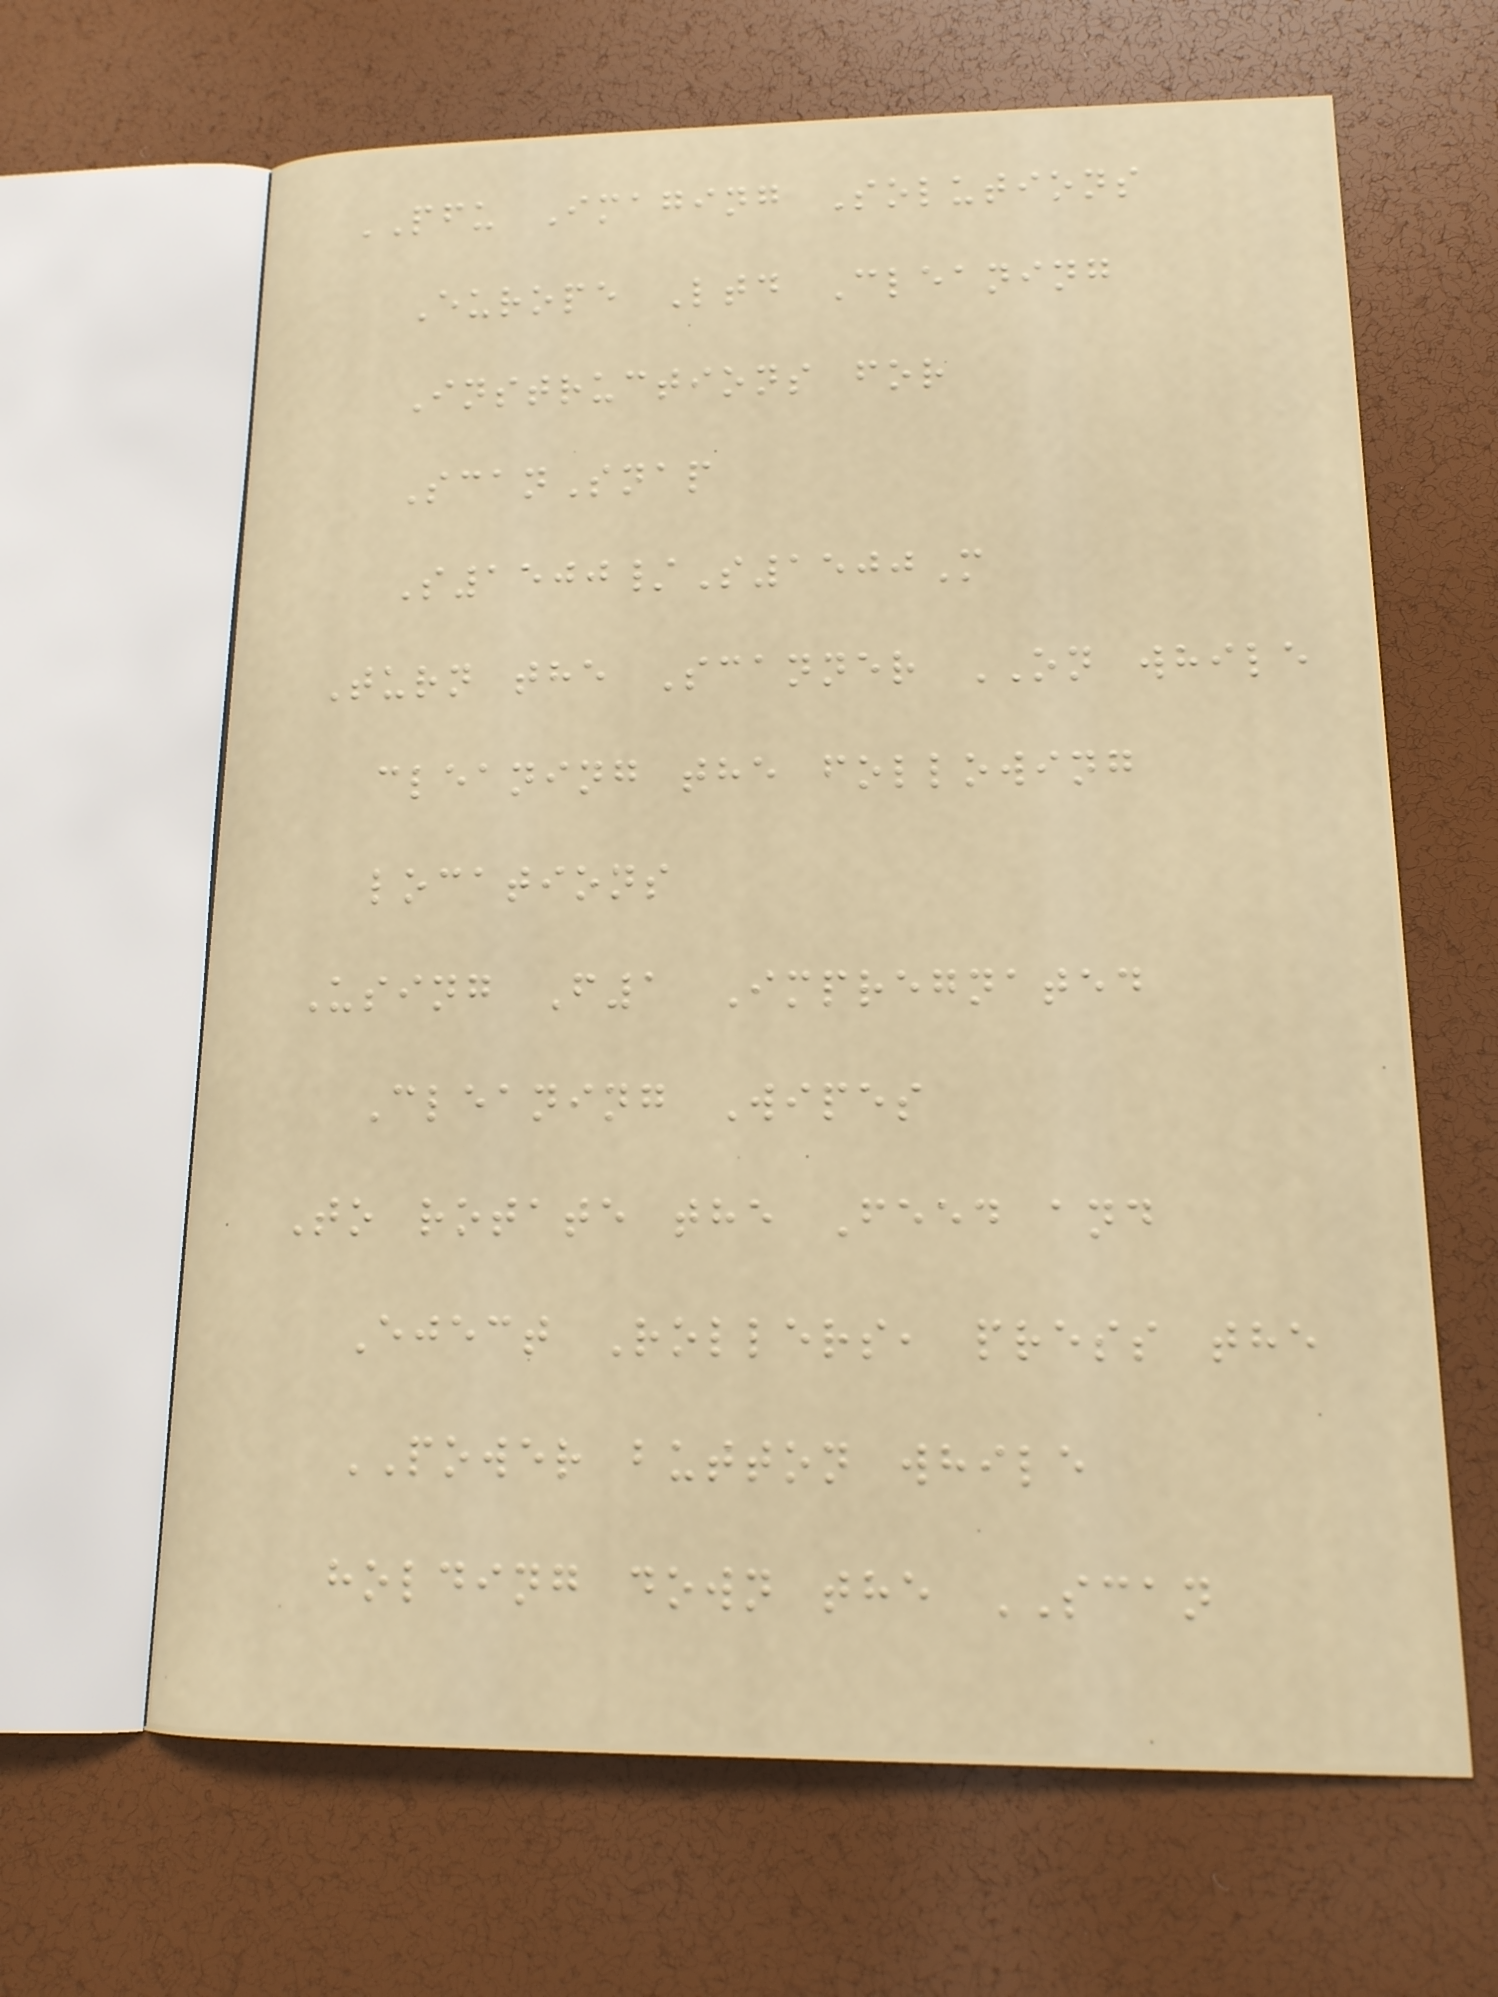PFU Imaging Solutions
Europe Ltd Cleaning
Instructions for
ScanSnap
S1500/S1500M
Turn the Scanner ON while
cleaning the following
locations
Using F1 Impregnated
Cleaning Wipes
To rotate the Feed and
Eject Rollers, press the
POWER button while
holding down the SCAN
